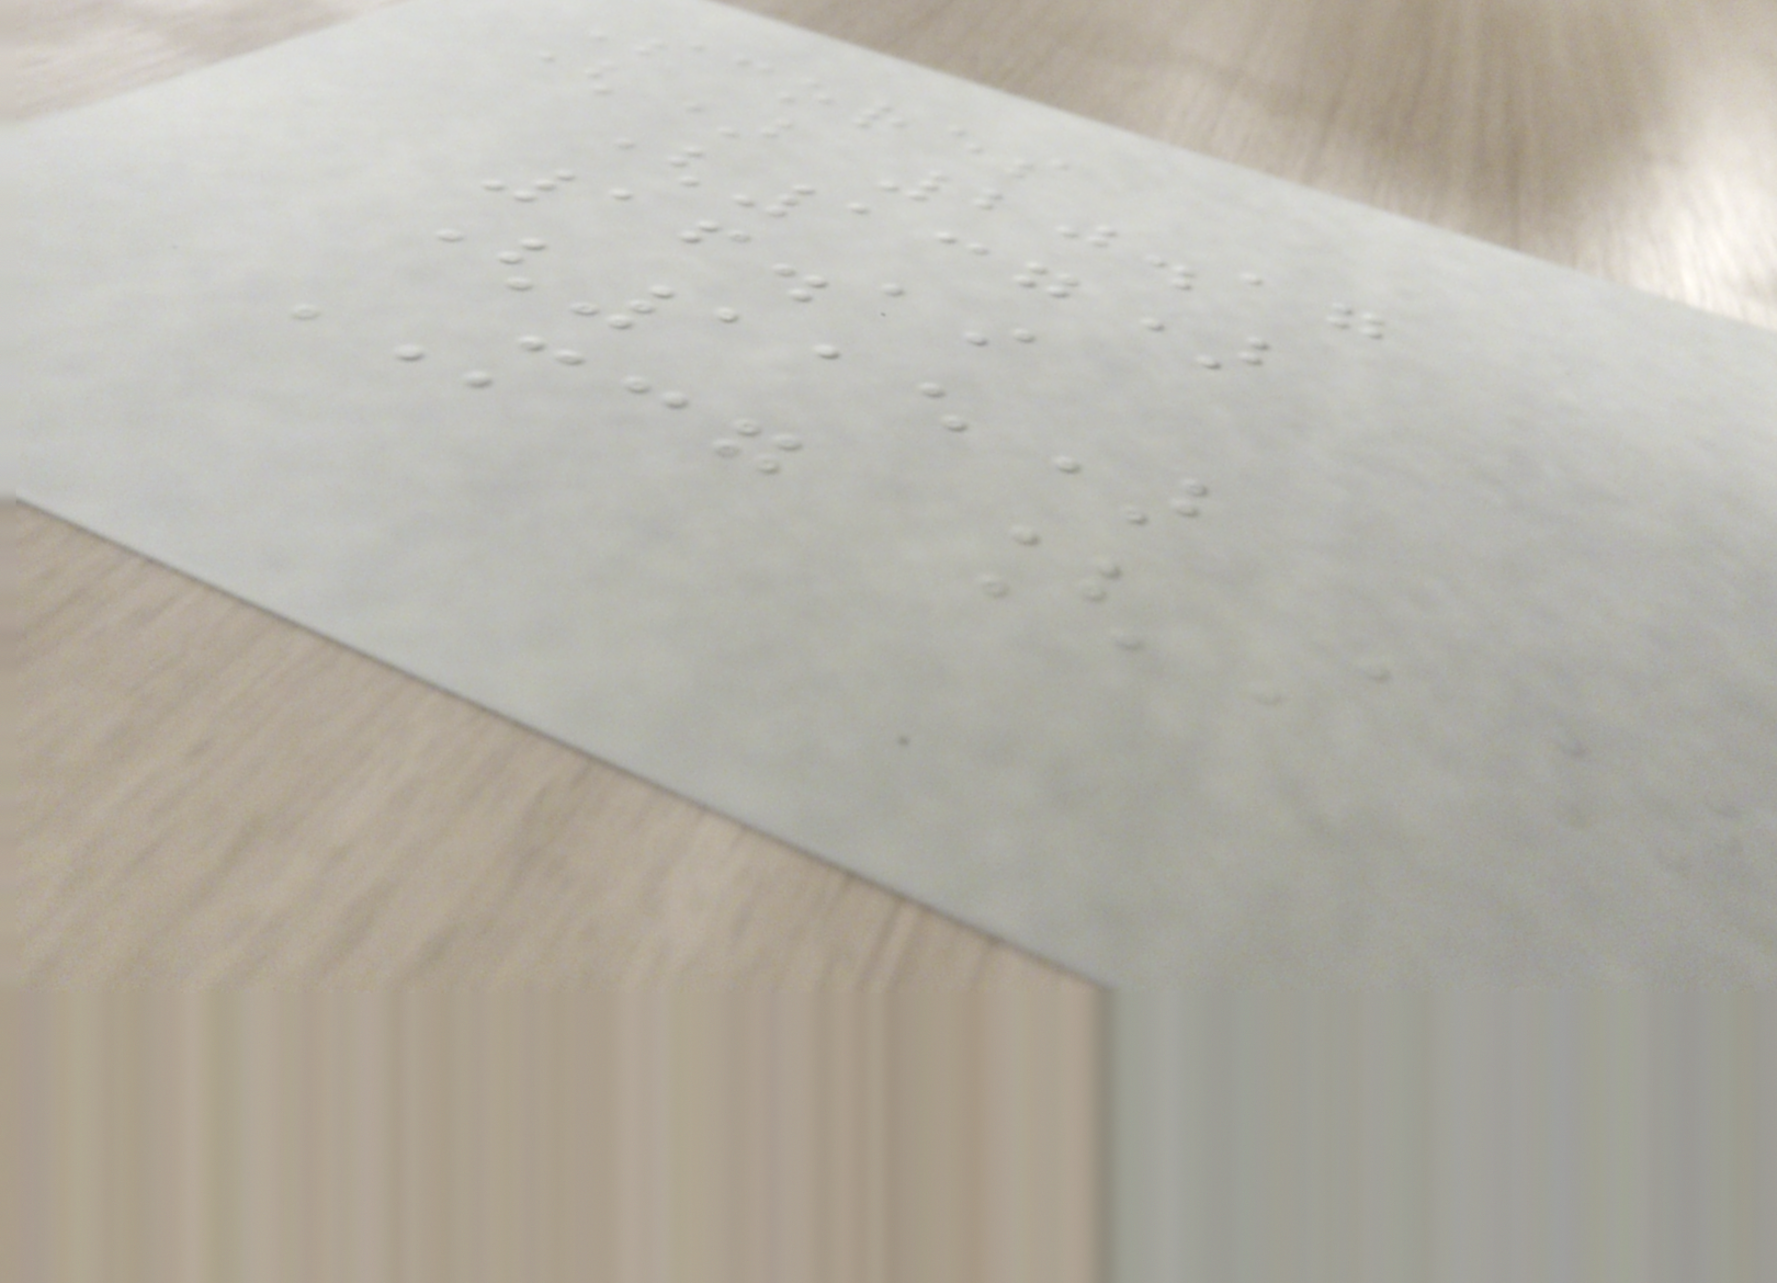Scores
() 20.17
(137)
16.19
(115)
MCG [A]
